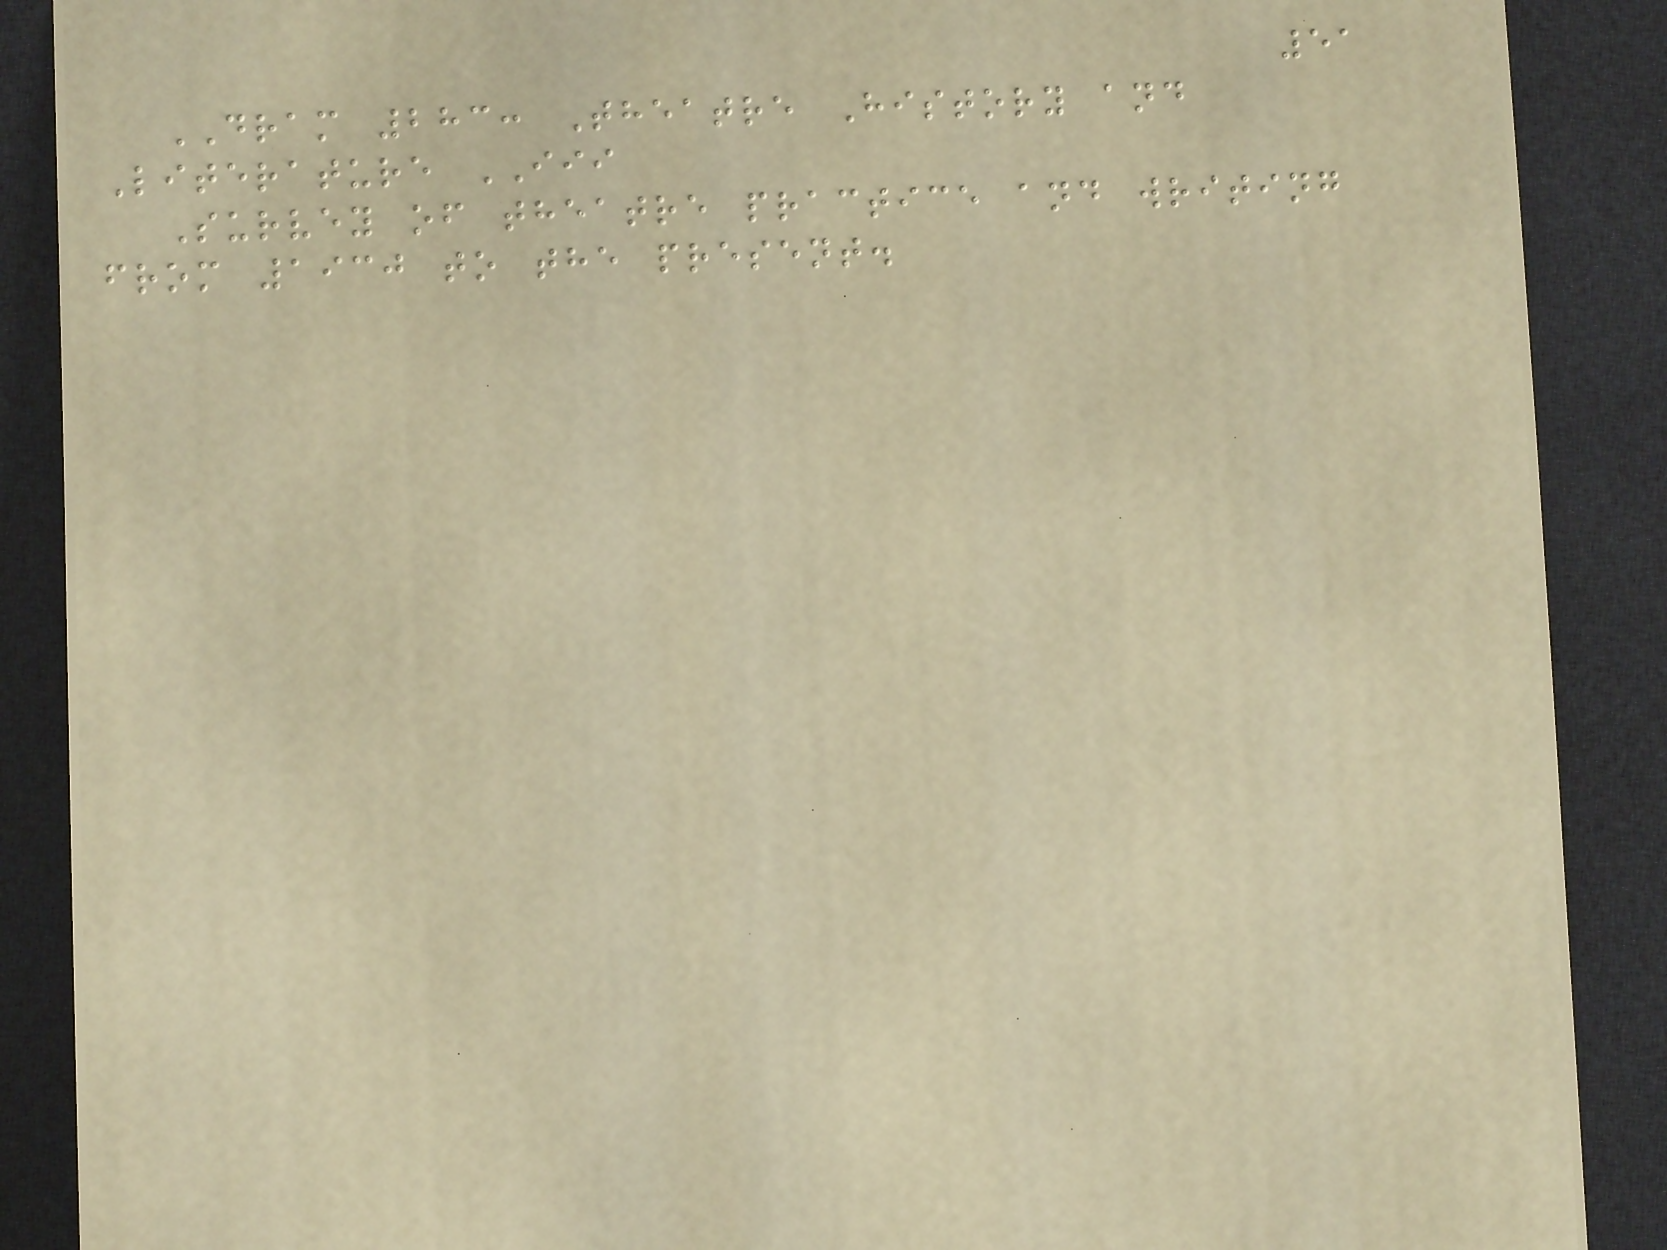51
DRAM 283: Theatre History and
Literature III
Survey of theatre practice and writing
from 1930 to the present.
